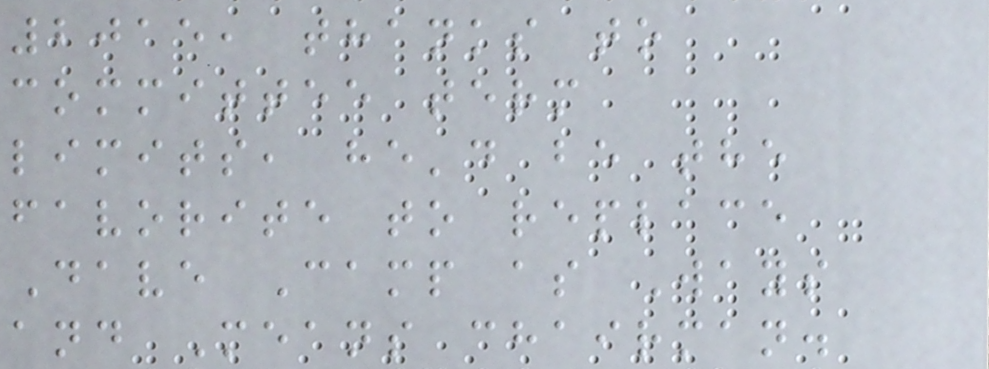2015, thanks to
committee term
limits, he'd be the
favorite to replace
Dave Camp as Ways
and Means chairman.
